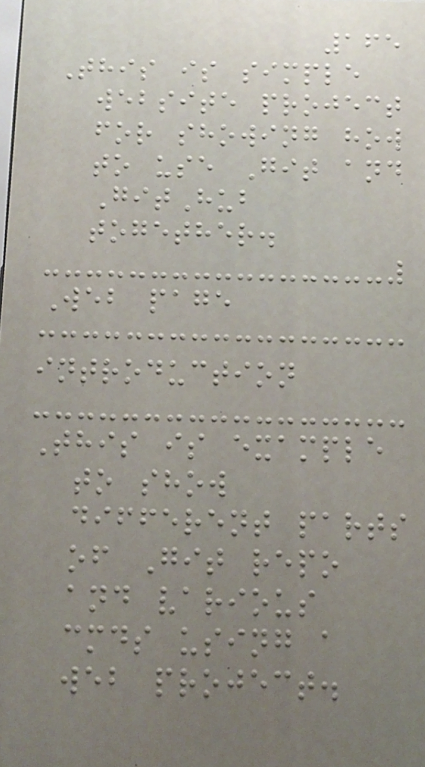165
This is simple
website project
for showing how
to use Git and
GitHub
together.
Web page
introduction
This is example
to show
different parts
of Git repo
and various
cmds using a
web project.
